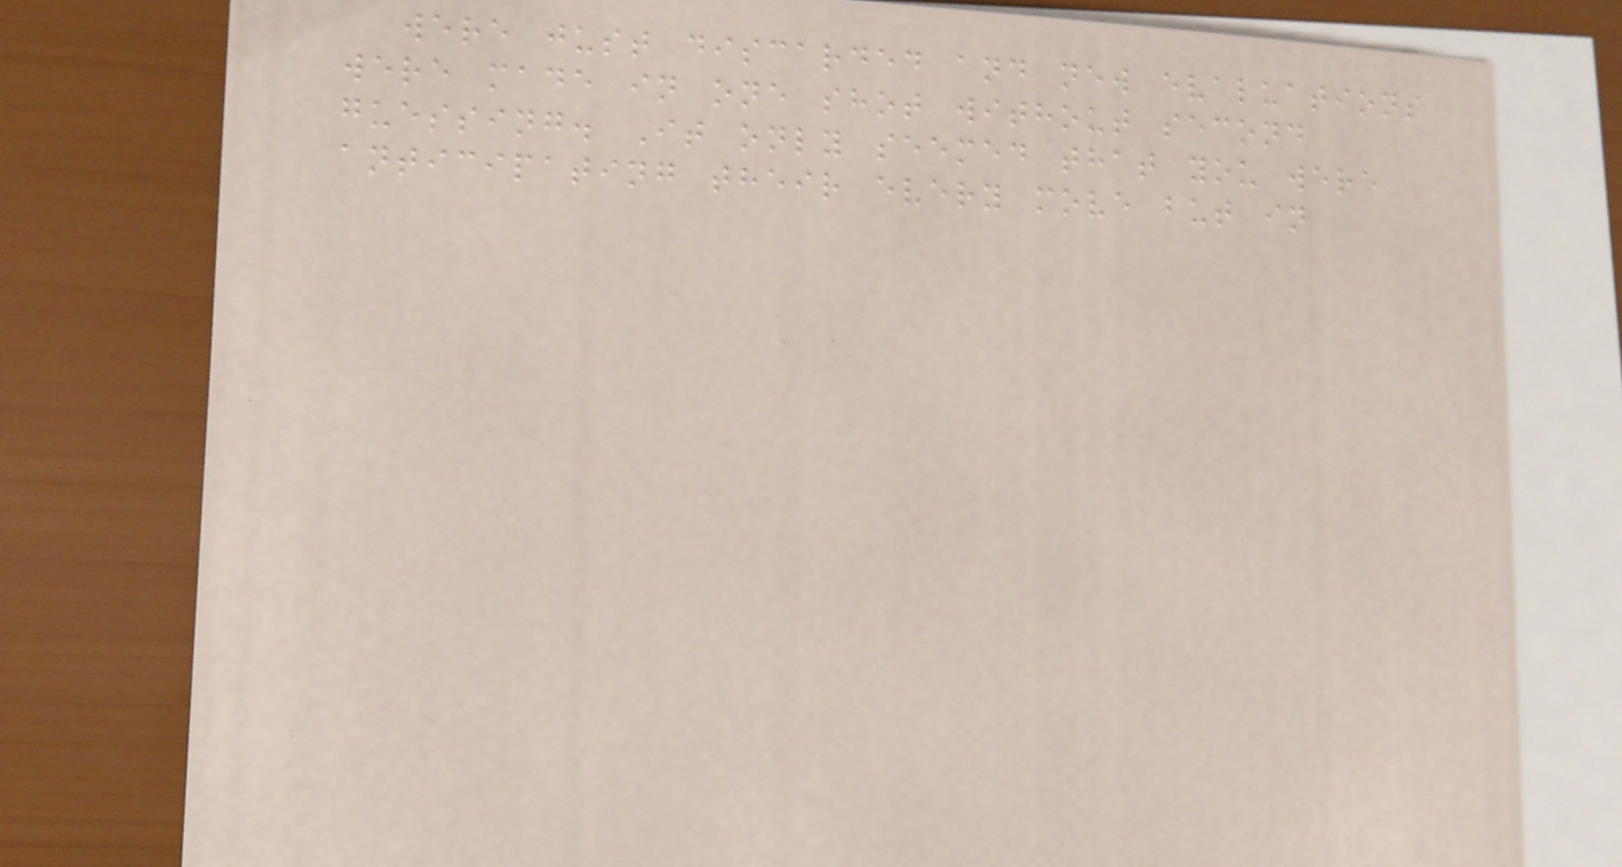were just discarded and new evaluations
were made in one shot without second
guessing. It only seemed that you were
anticipating their every move but in
